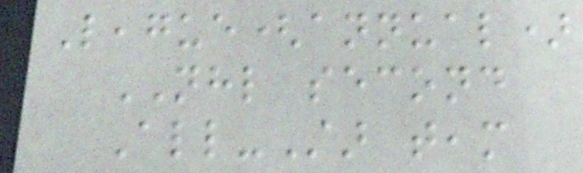League(annual)
NHL second
All-Star team
